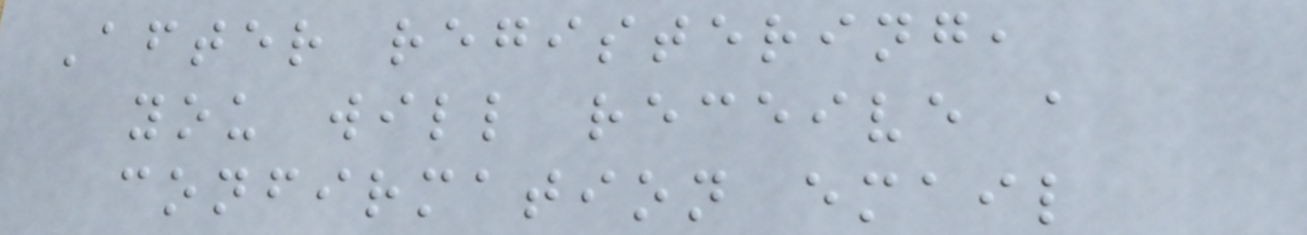After registering,
you will receive a
confirmation email
